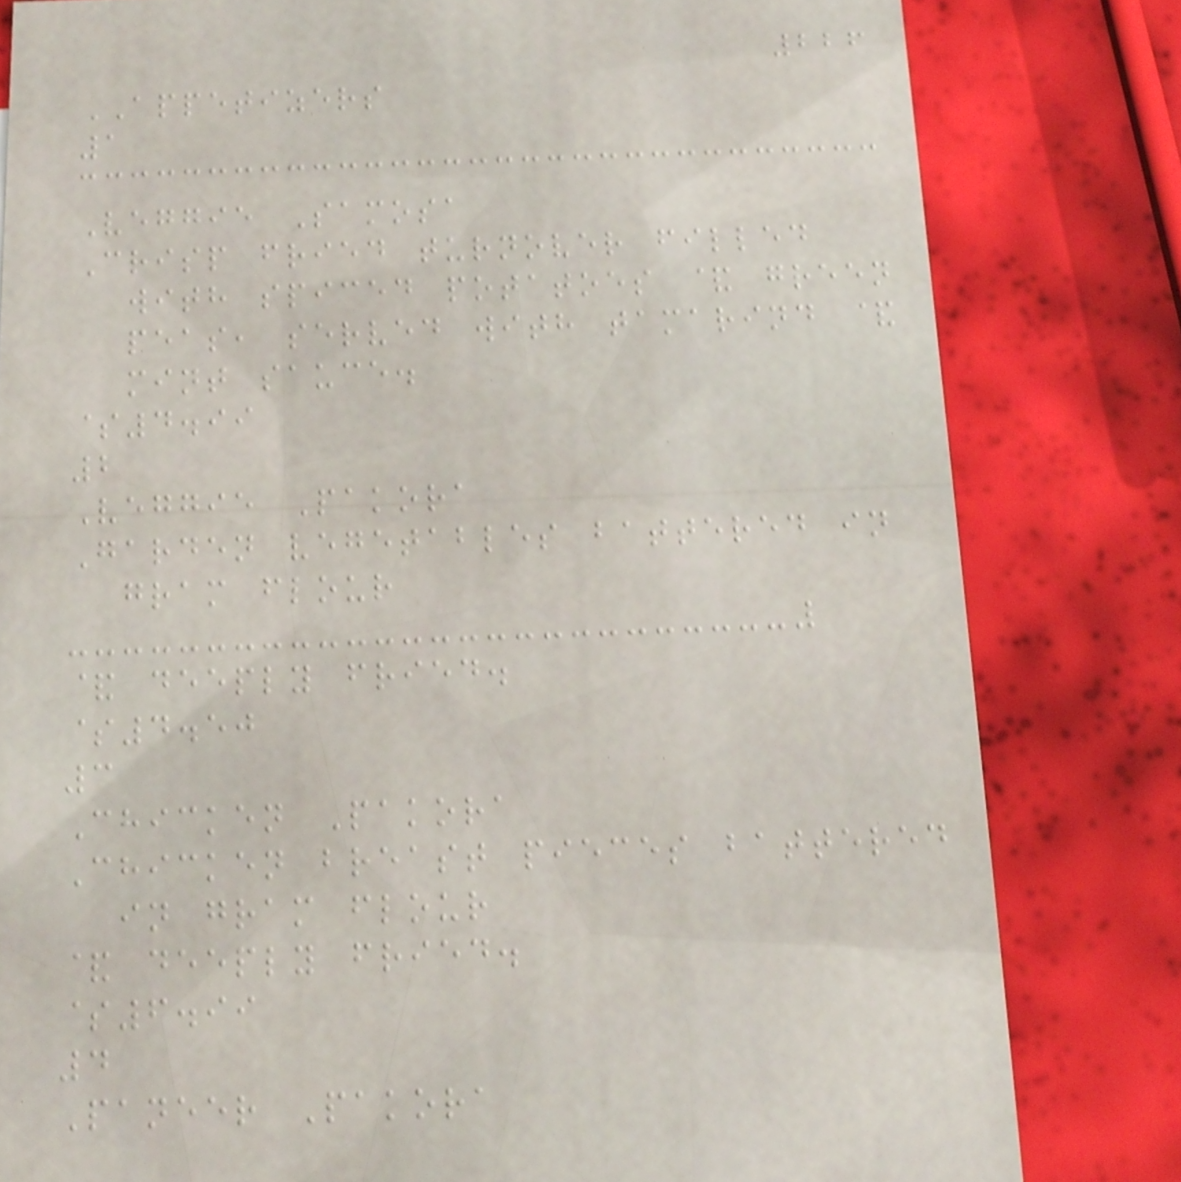226
APPETIZERS
1
Veggie Samosa
Crisp fried turnover filled
with spiced potatoes & green
peas, served with tamarind &
mint sauce.
$4.99
2
Veggie Pakora
Garden vegetables battered in
gram flour
& deeply fried.
$4.50
3
Chicken Pakora
Chicken breast pieces battered
in gram flour
& deeply fried.
$6.99
4
Paneer Pakora
